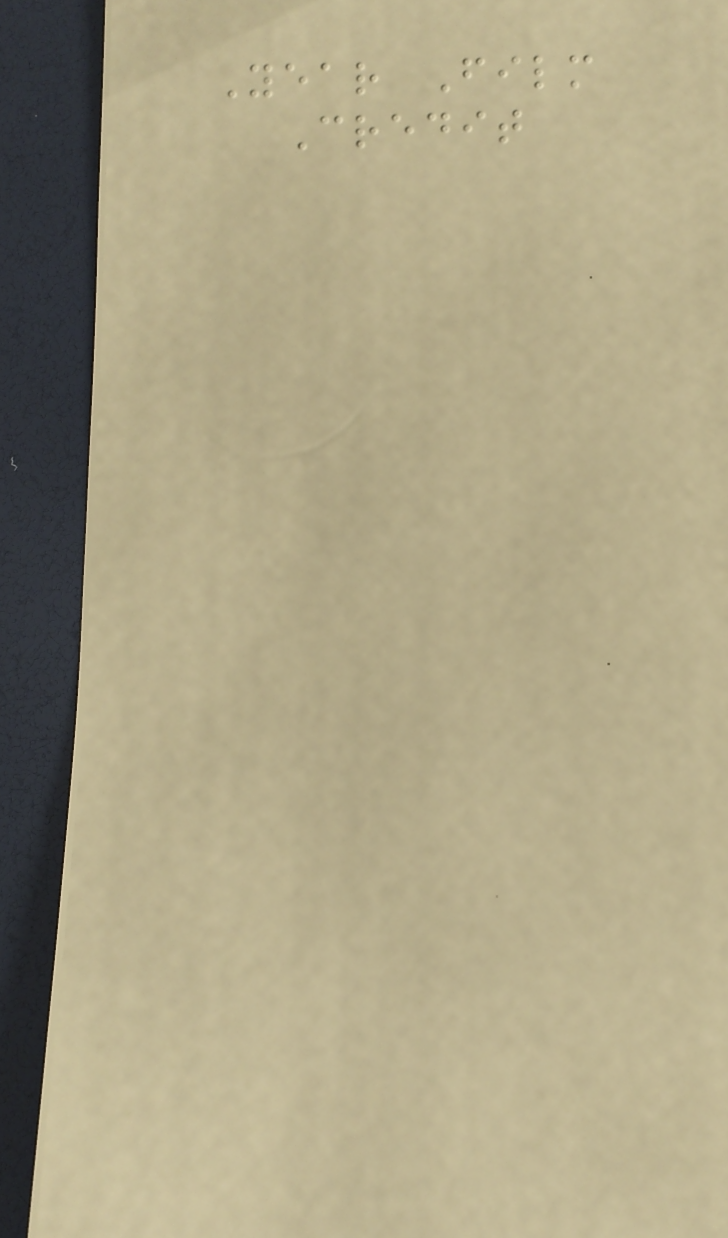Year Film
Credit
